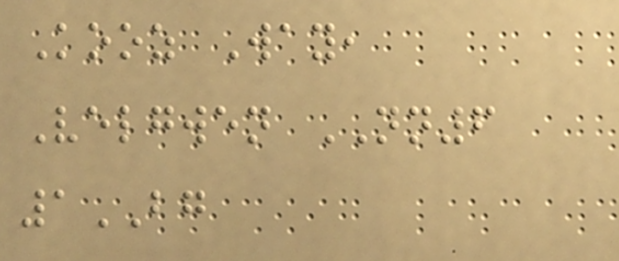Kooz Way,
Velgwen NN6
1BG
